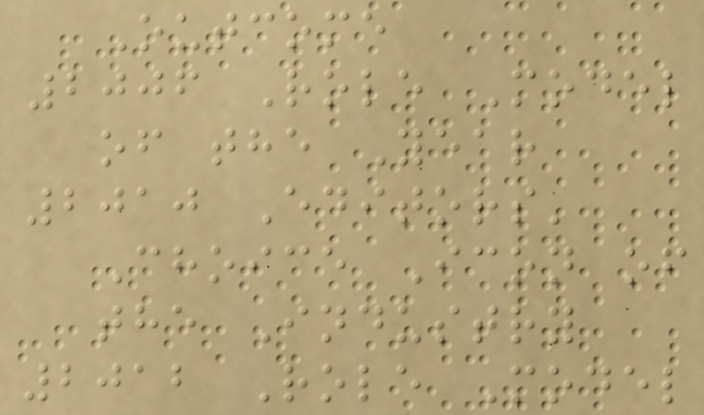Outcome
2006 Role Model
of the Year
2010 Editors'
Choice Icon of
the Industry
2012 Role Model
